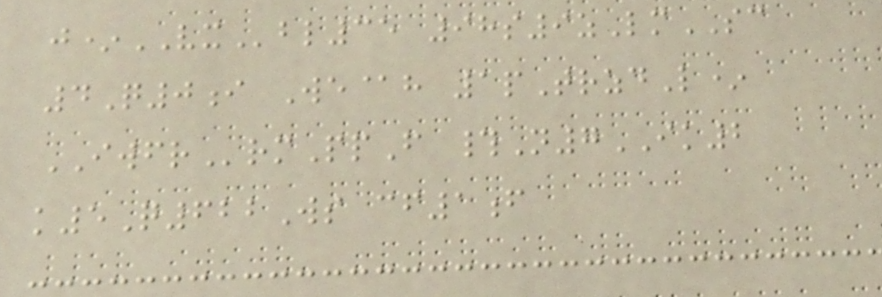j*VXbl35 98s9zLmSC
4Q0i We@h 1pTrzdL*
IWFRrmPpF #N7IK2
k5Q622Ws cf1f
